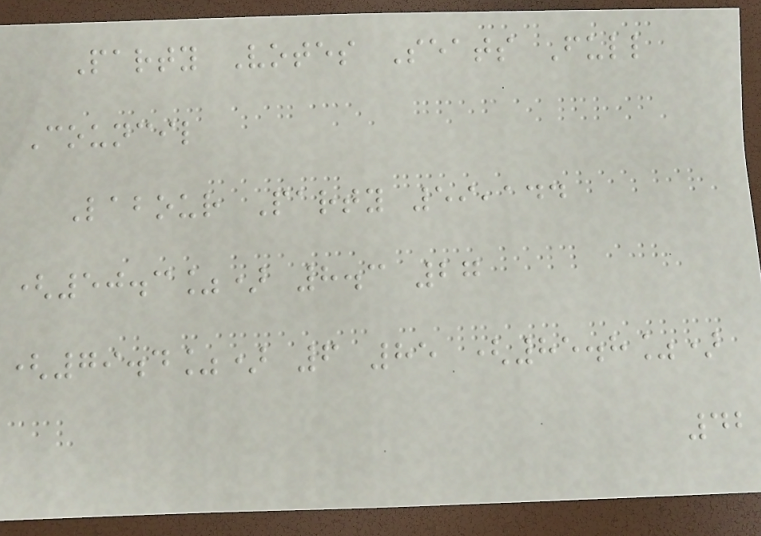Party Votes Seats Full
Council
Labour Party 59,144
(50.3%) 8.3 27
(79.4%) 6 85 (85.8%)
42
